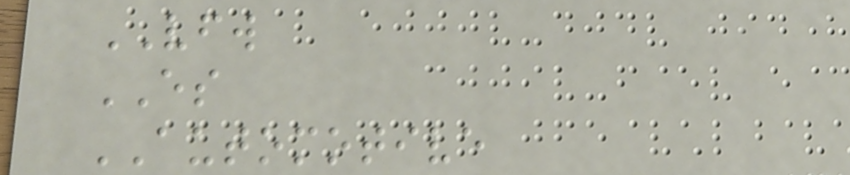VFW
ES
AUTOMOTIVE
